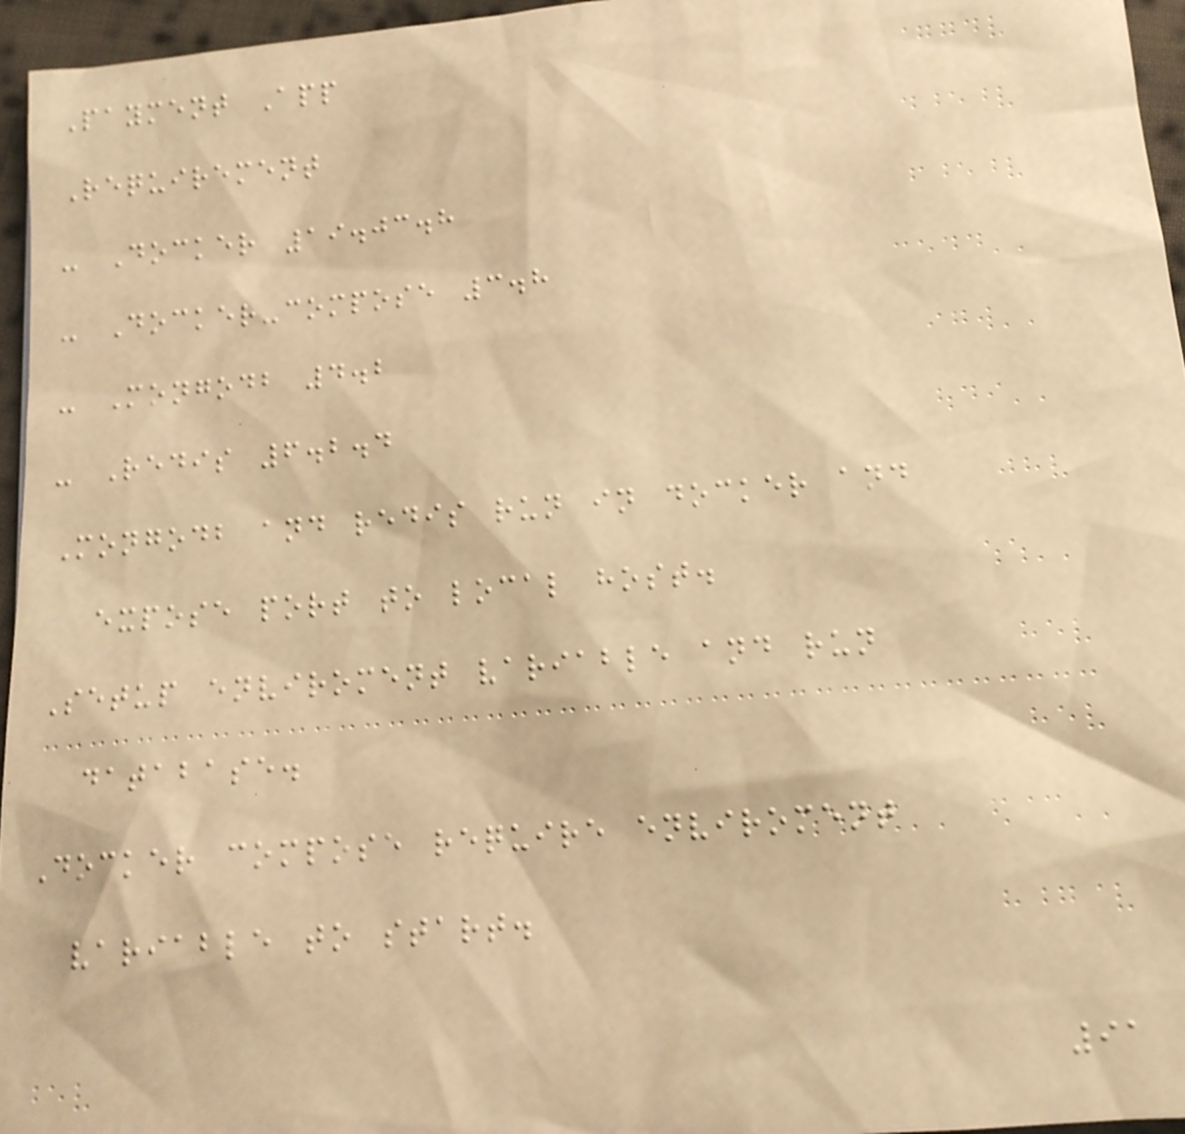Payment App
Requirement
- Docker 19.03.8
- Docker-compose 3.8
- Mongodb 4.2
- Redis 6.2.4
Mongodb and redis run in docker and
expose port to local host.
Setup enviroment variable and run
database.
Docker compose require enviroment
variable to start.
91
